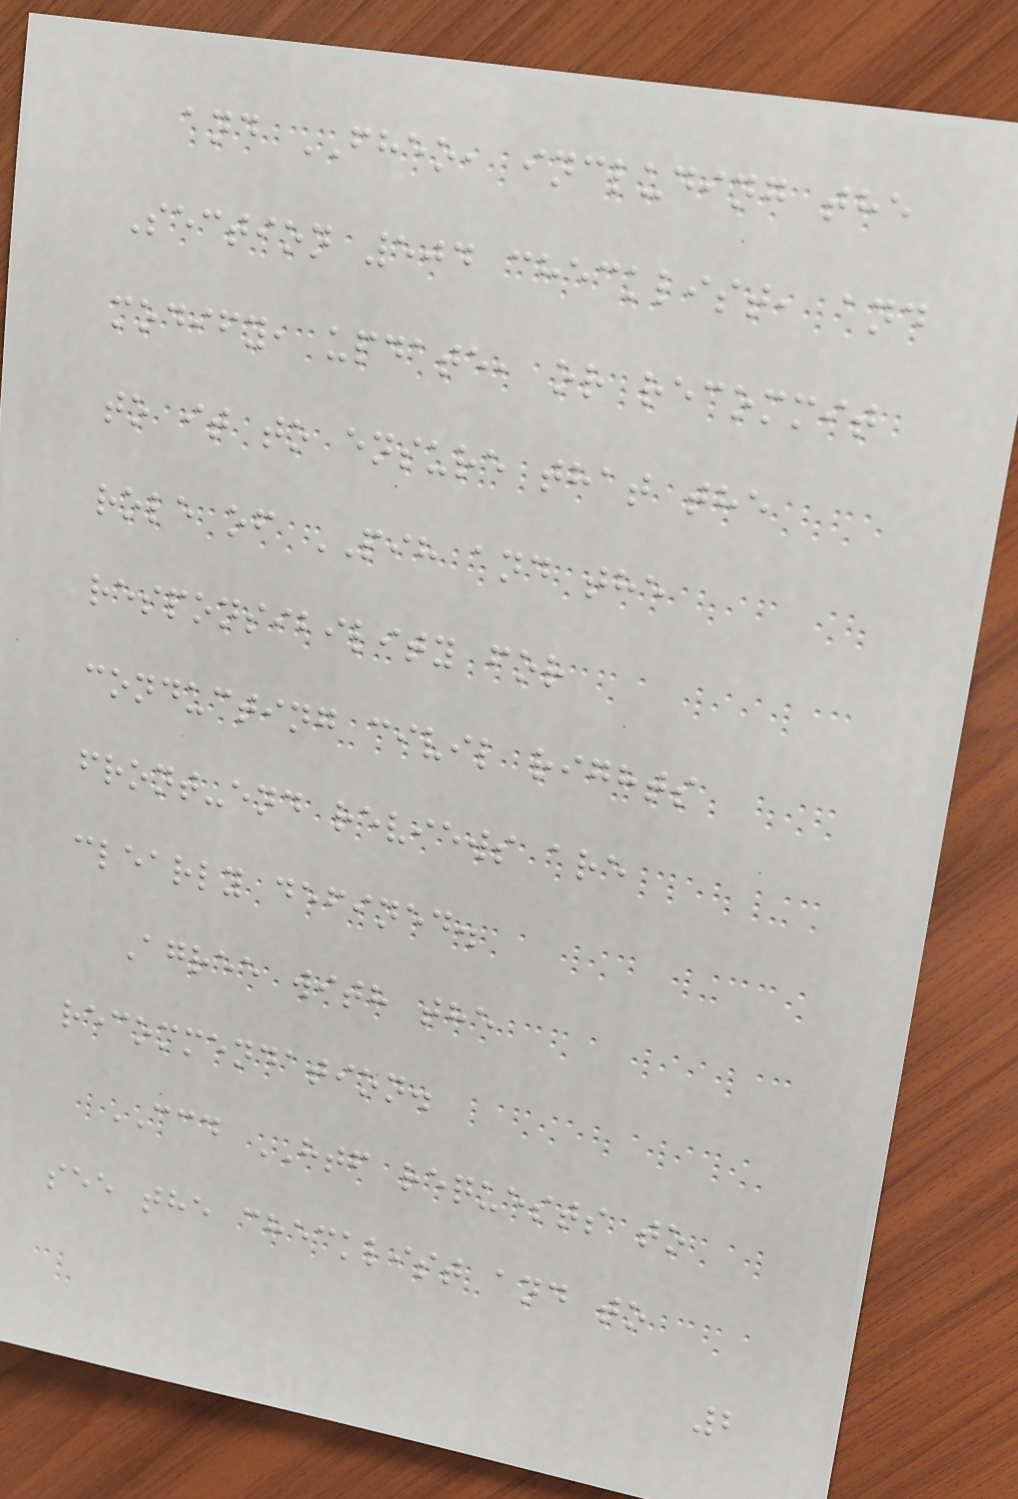and FHEO, including the
Section 504 checklist, and
modify, update, or recommit
to it to ensure that the
role of PIH and the
responsibility for
conducting civil rights
front-end reviews are
clearly defined.
Agree with the
recommendation.
CCD HTF requests to
see the checklist and to
2
